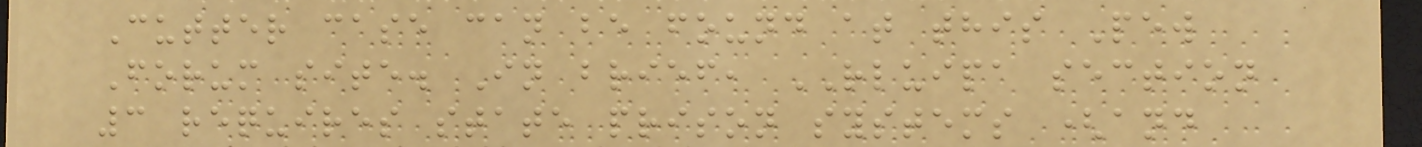Cutter case can be found at this Pew
Forum site. In brief, RLUIPA section
3 requires state prison systems (and
